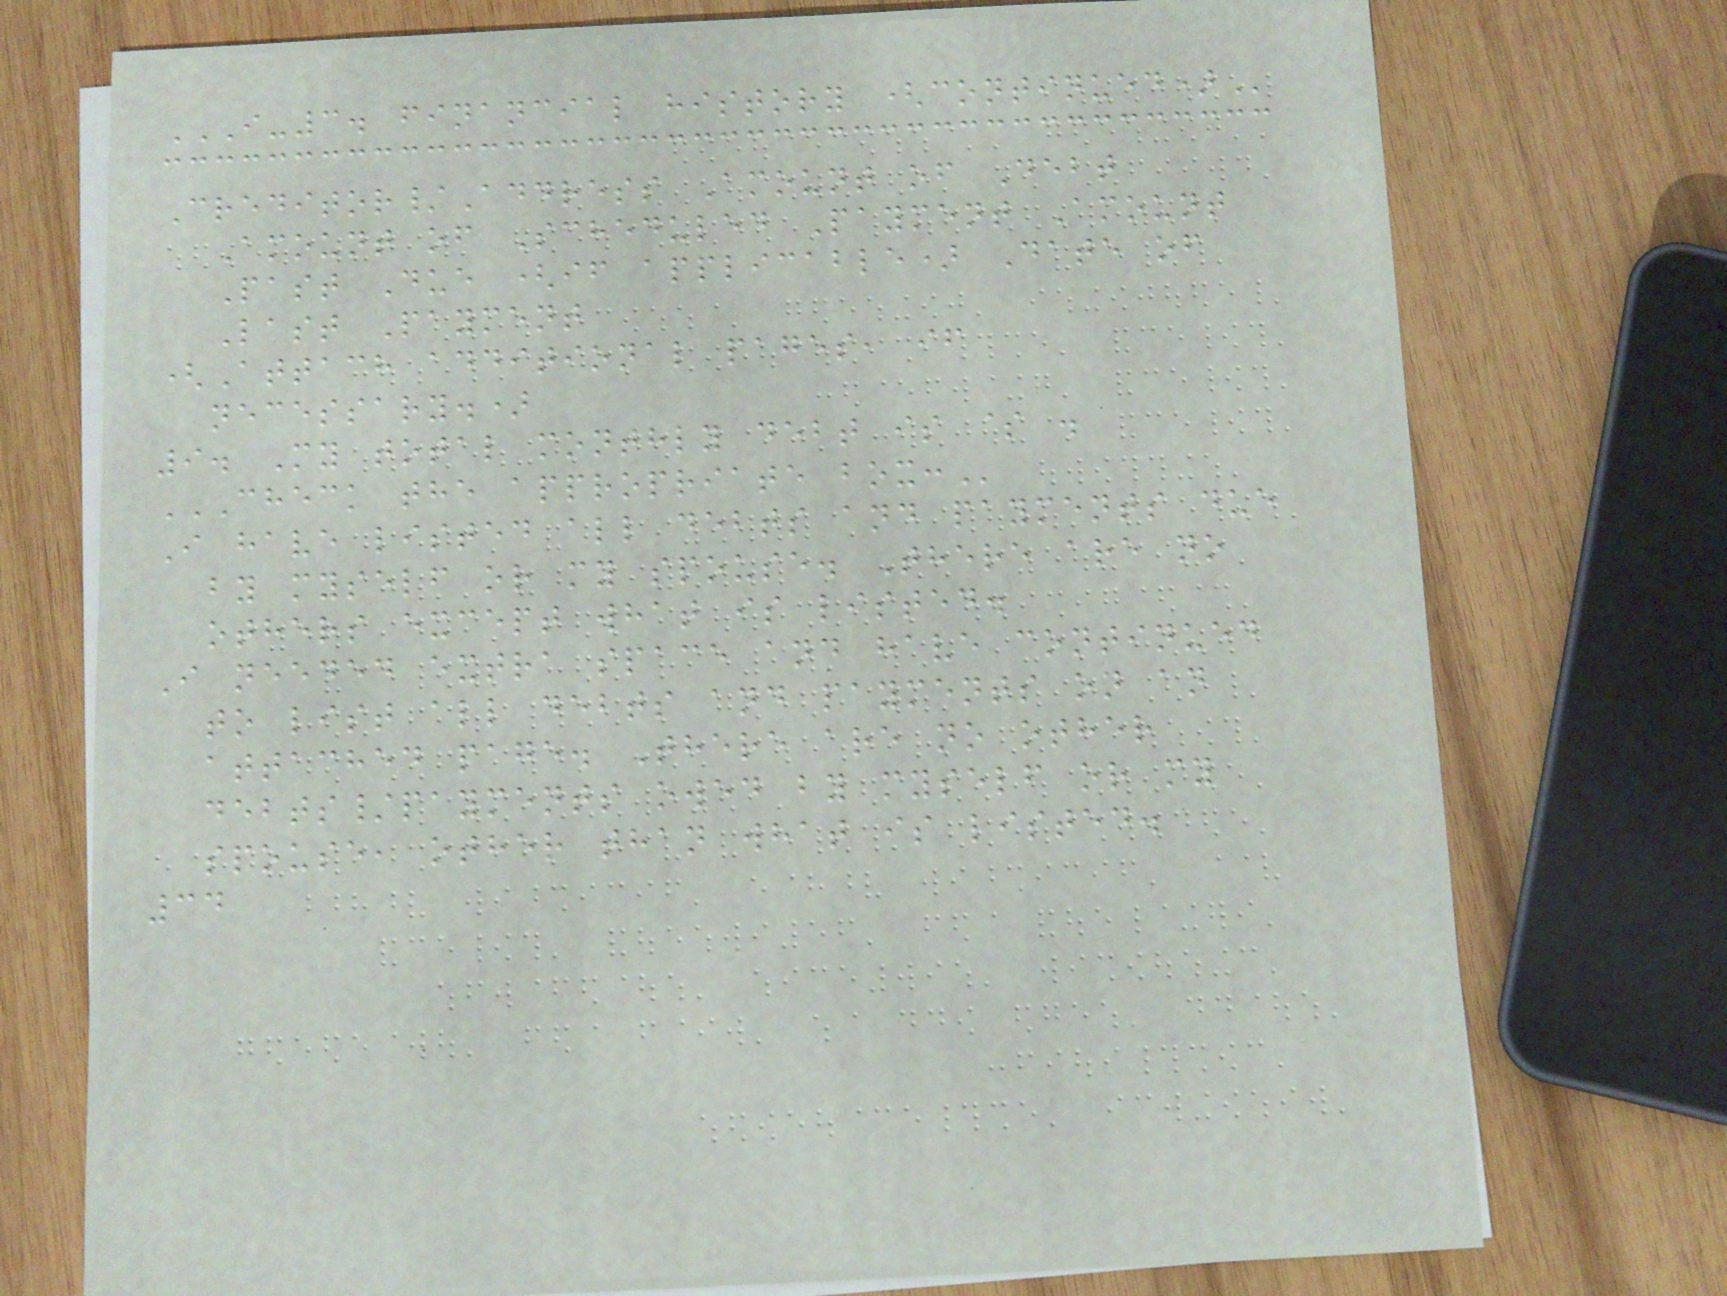I-3. FINANCIAL HISTORY (CONTINUED)
Creditor/Address Amount of Debt
Amount of Scheduled Payment Amount
Past Due (if applicable) Date of
Last Payment
(Attach additional pages, if
necessary.)
9. My total monthly debt is $ .
CHECK THE APPROPRIATE BOX:
I have listed all debts and payments due
by myself or my spouse. There are no
others except what is listed.
I needed extra space and have continued
to list all debts and payments on an
attached page. There are no other
debts/payments owed by myself or my
spouse, other than what is listed.
34
